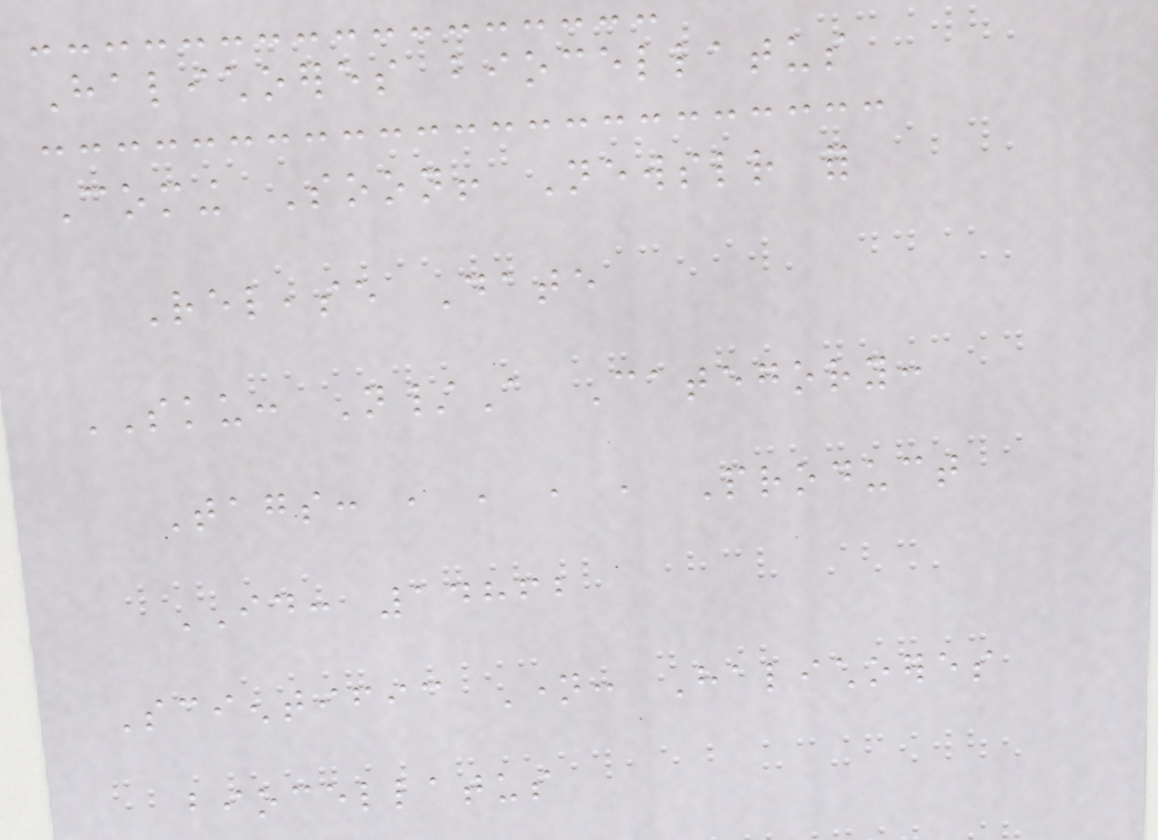Halichoeres biocellatus
Coming Soon! Newsletter for
Release Date
SKU: N/A Category:
Tags: , , , , Product
ID: 14862
Scientific Name: Halichoeres
biocellatus
